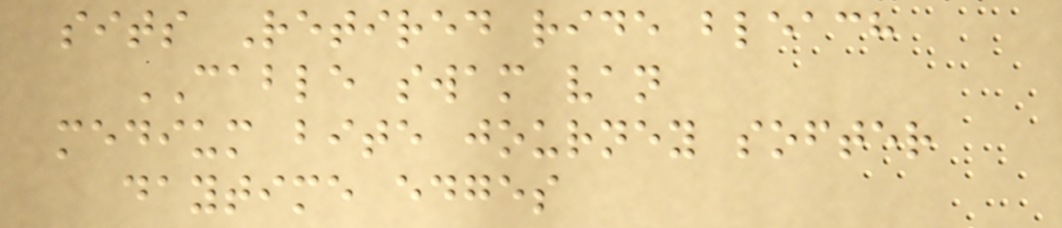sits Retired ride bleach
CABLE swam van
medium bite journey softer
daytime edges
